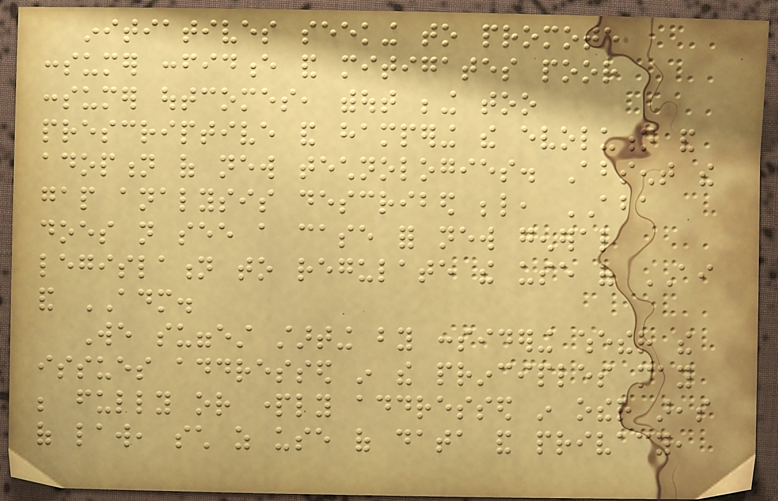initiatives seeking to promote
consumer confidence and mitigates poor
consumer outcomes, without being too
prescriptive and hampering the evolution and
adoption of new technologies. Absent the
gap analysis described below, ABA
does not see a case for new general
legislation to regulate the use of AI
and ADM.
We suggest starting by considering whether the
issues addressed in the principles may
be fully or partly addressed in other areas
of law, such as use of data and privacy,
